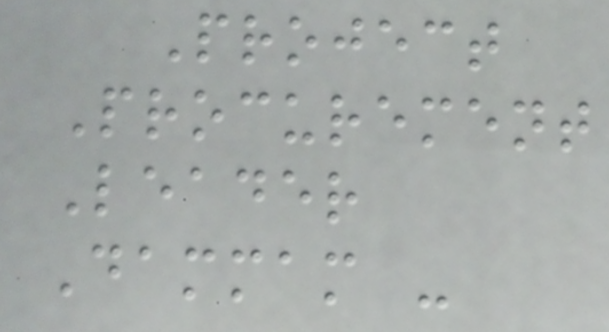Project
Procurement
Leader
Dammam -
